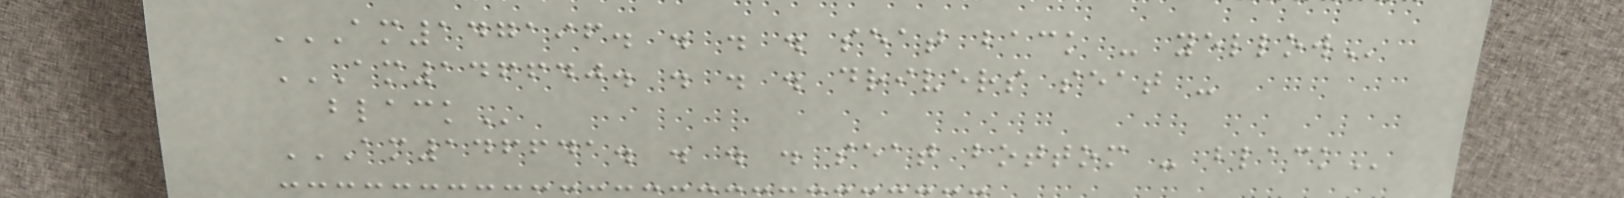AM147196. . . . SEAT BACK - YELLOW
AM146640. . . . DRIVERS SEAT -
BLACK
AM146641. . . . SEAT BOTTOM - BLACK
